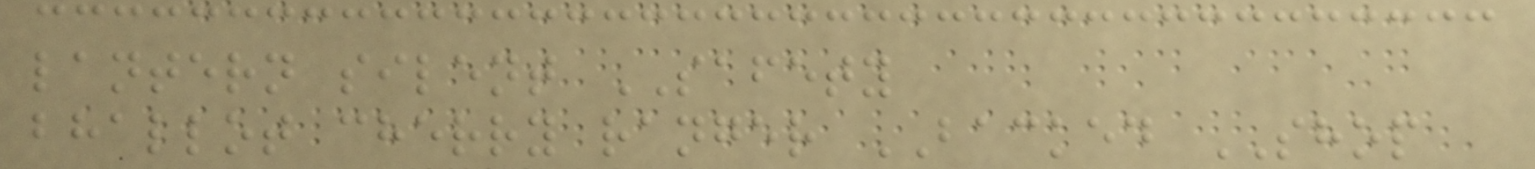lantern silent SAFETY
bhallot cherry ranger BACKED SHOP
